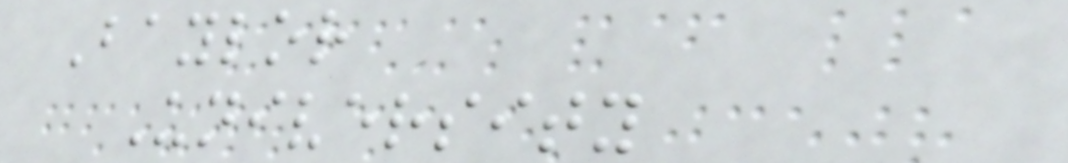Baylor
University
